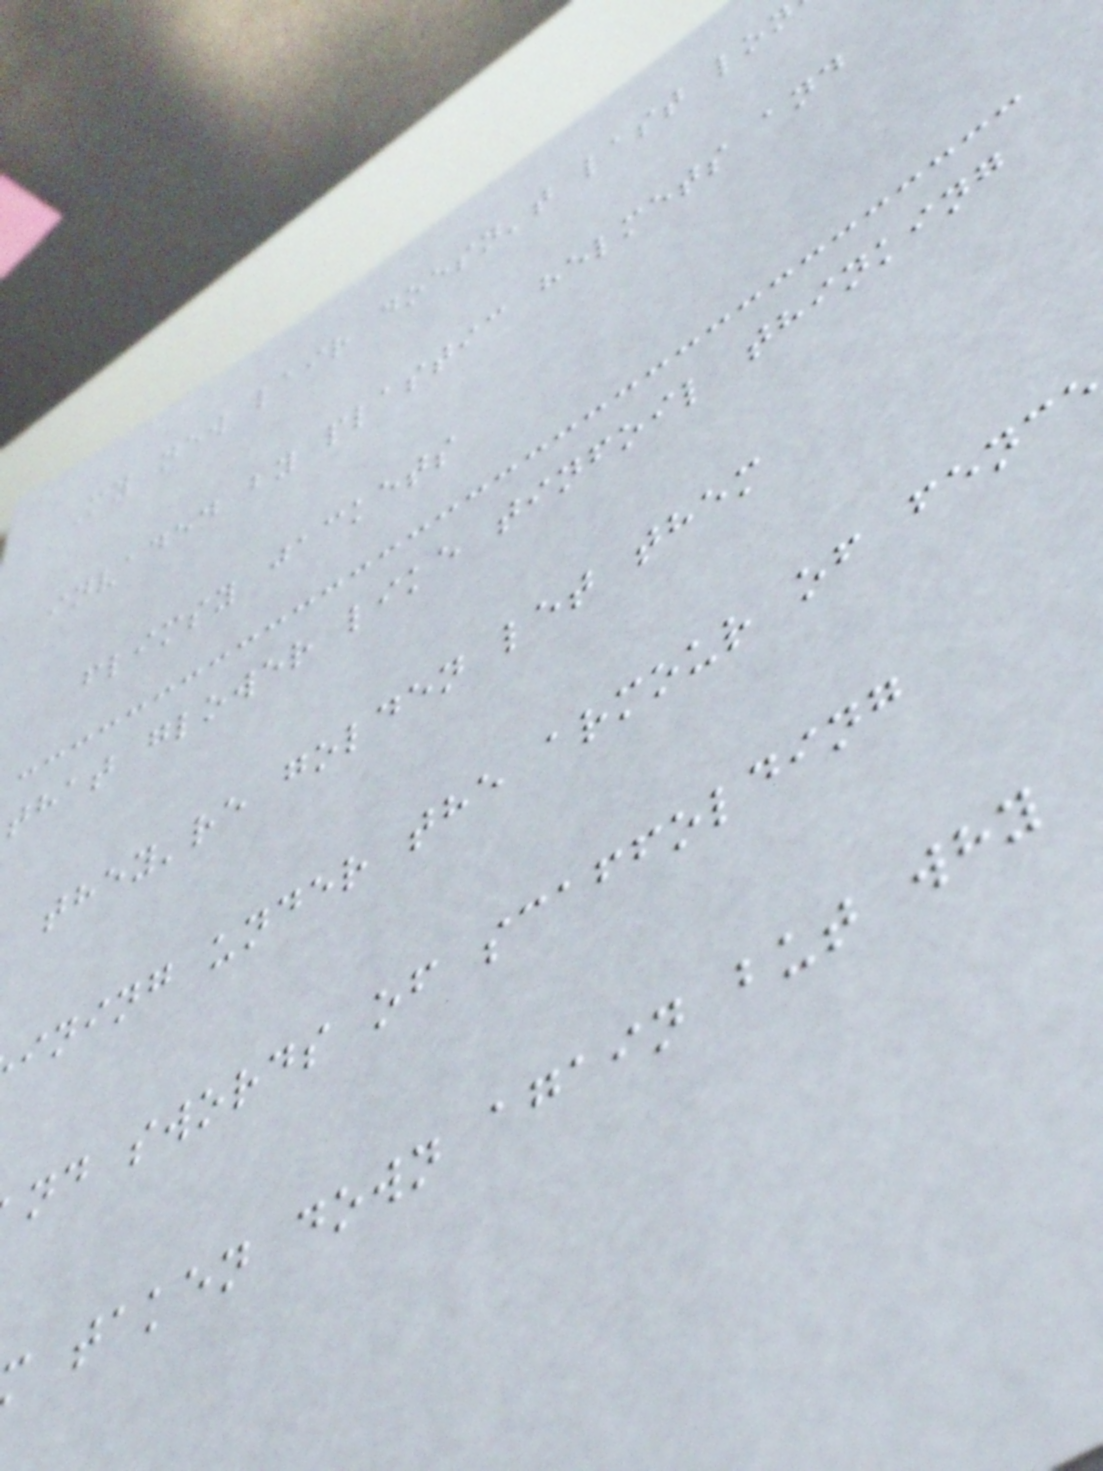My new lair doesn't last lon
invaded by plastic helmets and
flimsy jackets
that glower like tinfoil thinking
they're golden let them
ining under the armour of fence
nd swords of scaffolding
taken down again but why
